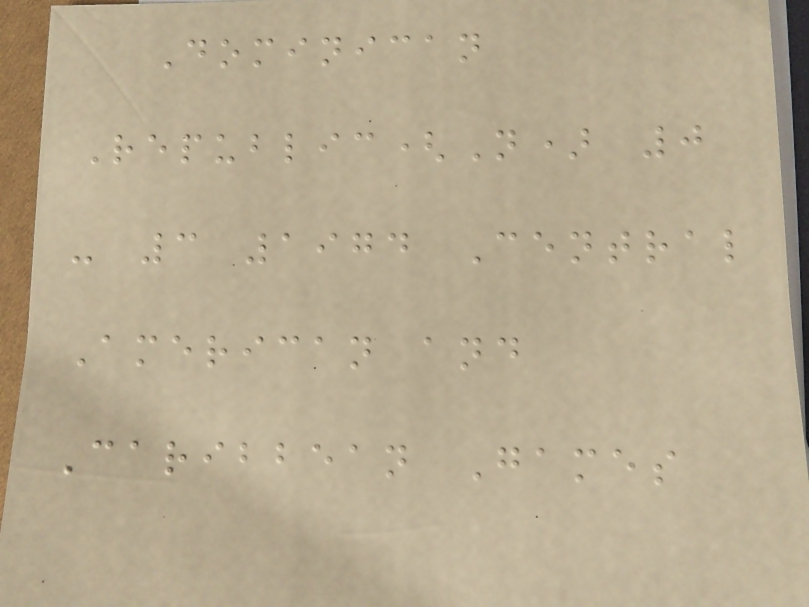Dominican
Republic(N) 0
- 3 1974 Central
American and
Caribbean Games
